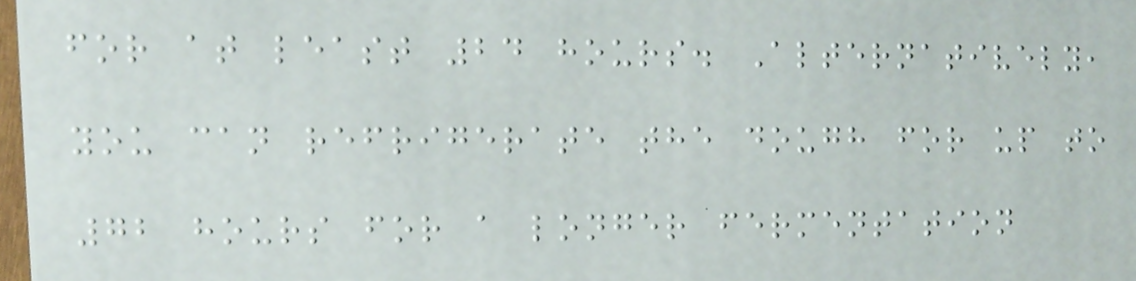for at least 24 hours. Alternatively,
you can refrigerate the dough for up to
72 hours for a longer fermentation
